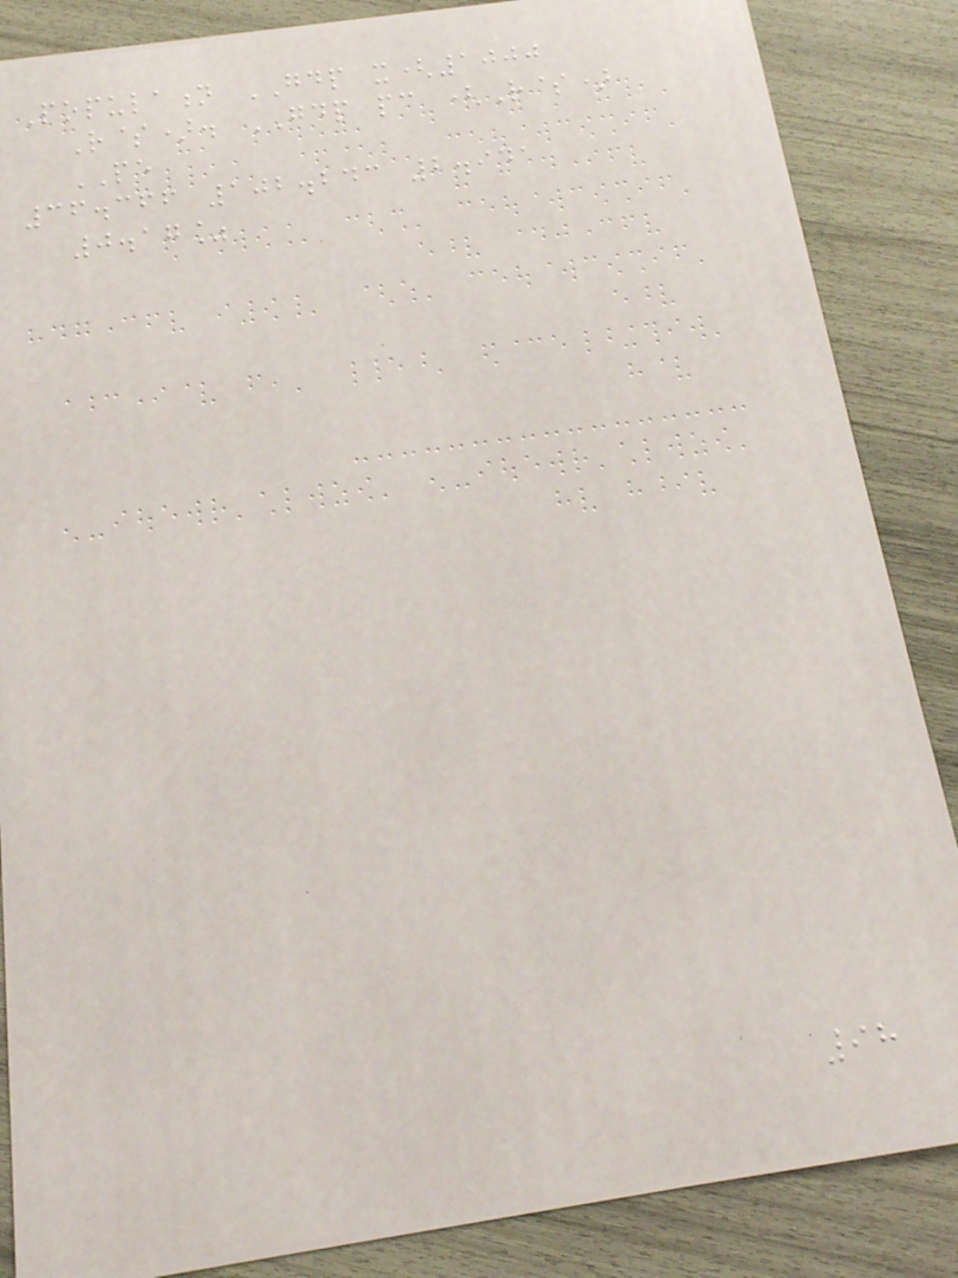Population GDP x(1000
R$). GDP pc (R$)
PE
36.366 102.243 2.941
0.17%
98
